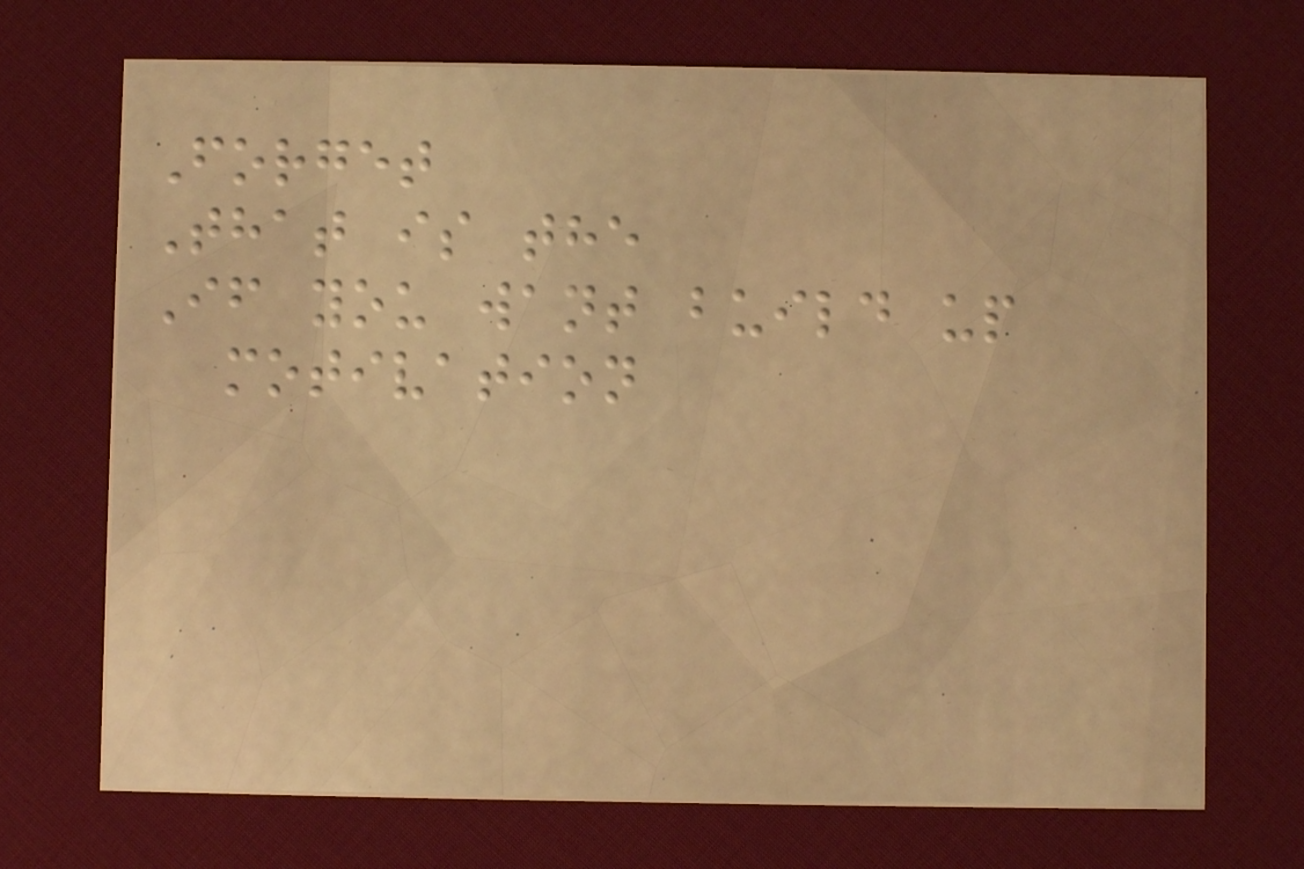Forget
That is the
If you want build up
motivation
